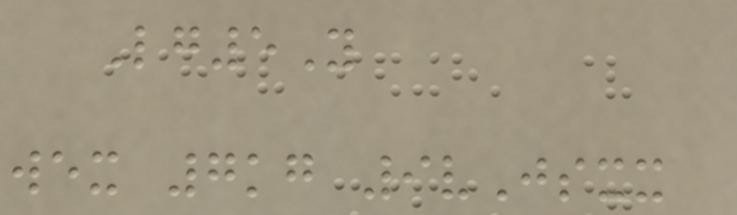Lg5Y
wex 7kg 9vJsxx
